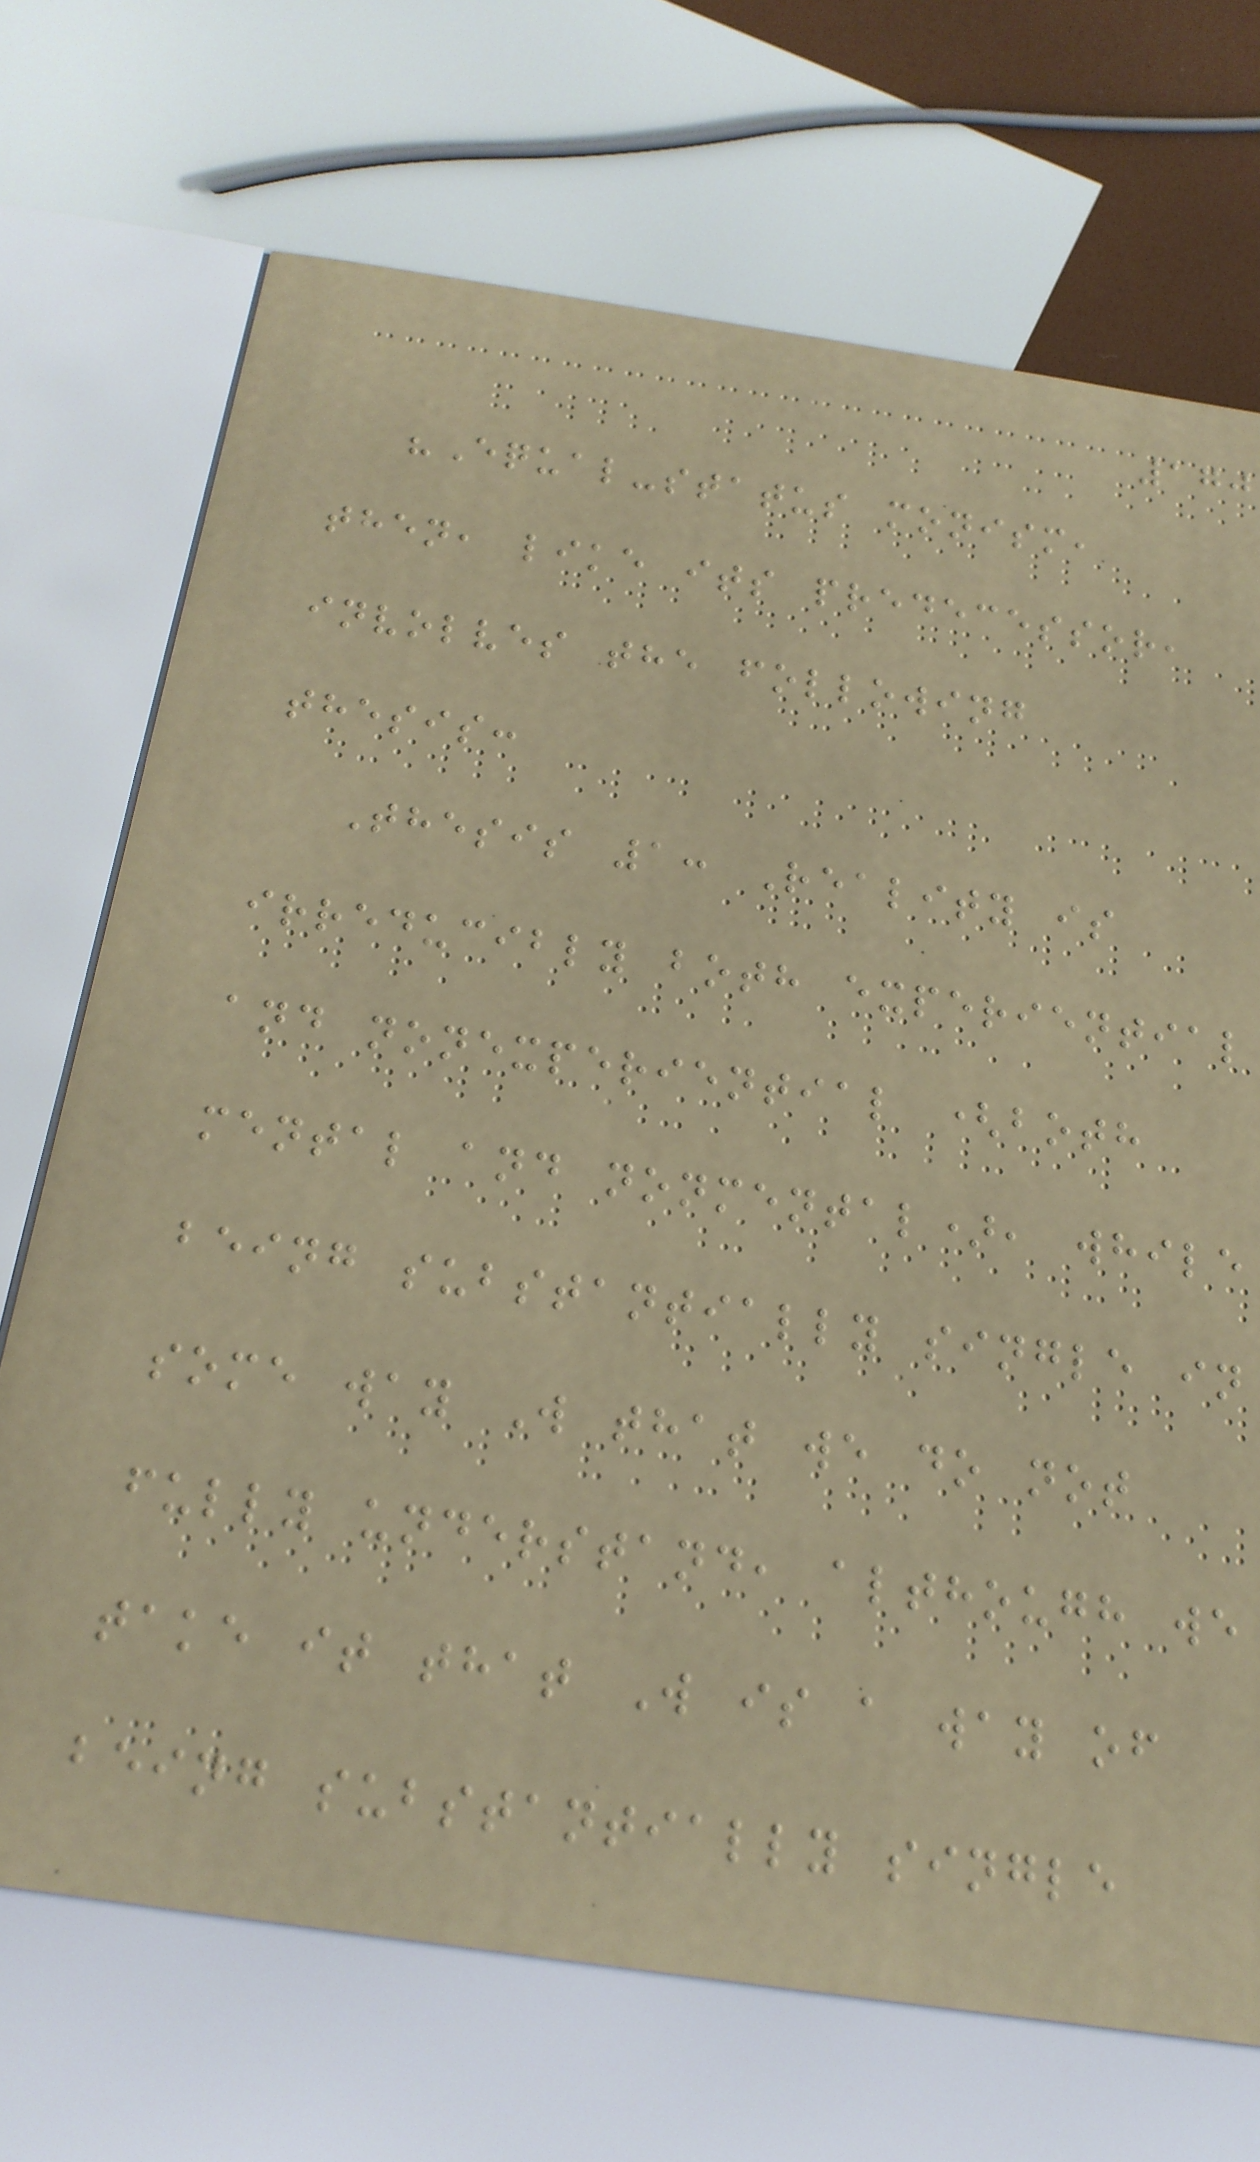170
"Equal-status monism,
then, like its predecessor,
involves the following
thesis:
Thesis 1: Reality is
irreducibly both experiential
and nonexperiential (both
mental and nonmental), while
being substantially single in
some way W that we do not
fully understand, although we
take it that W is a way of
being substantially single
